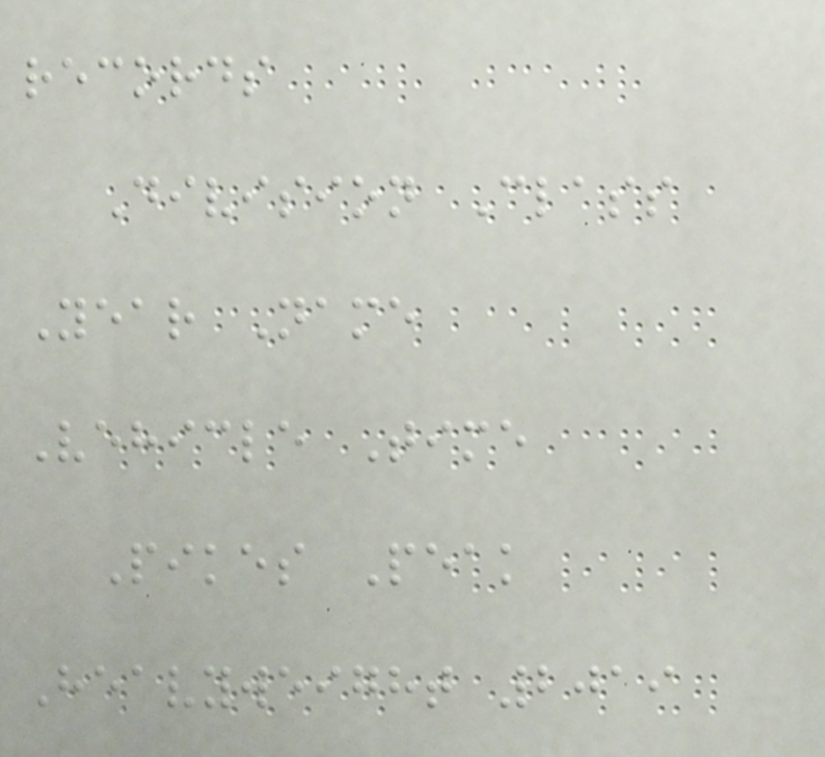records
Division Class
Year Name
Vehicle Time
Pikes Peak
Heavyweight 2019
